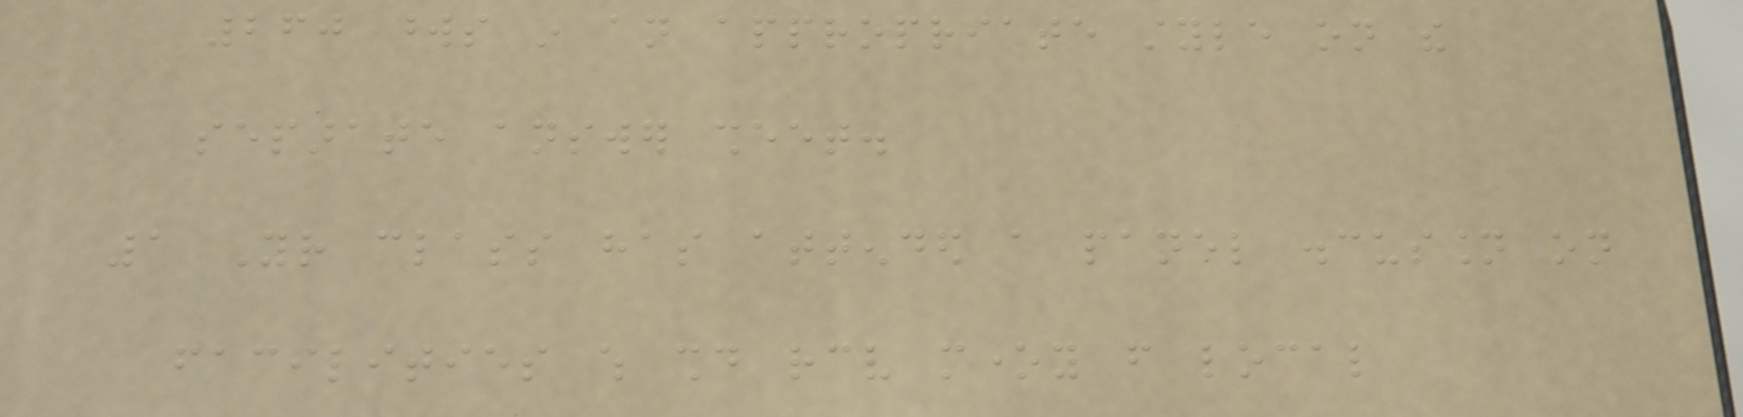260 words in an appropriate style on the
separate answer sheet.
1 Your class has attended a panel discussion on
facilities which should receive money from local
